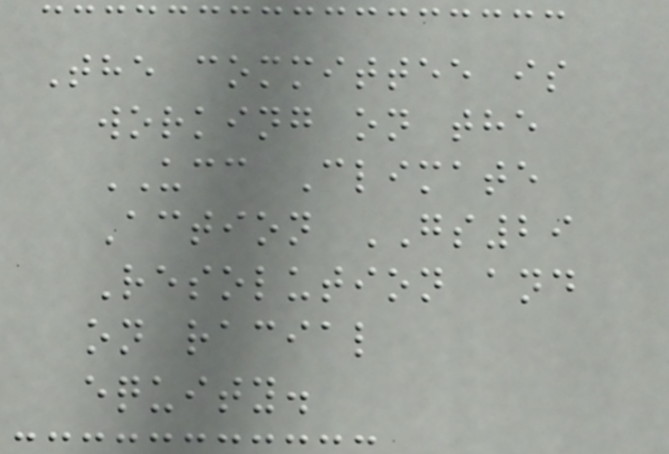The committee is
working on the
UCC Climate
Action GS29
Resolution and
on racial
equity.
